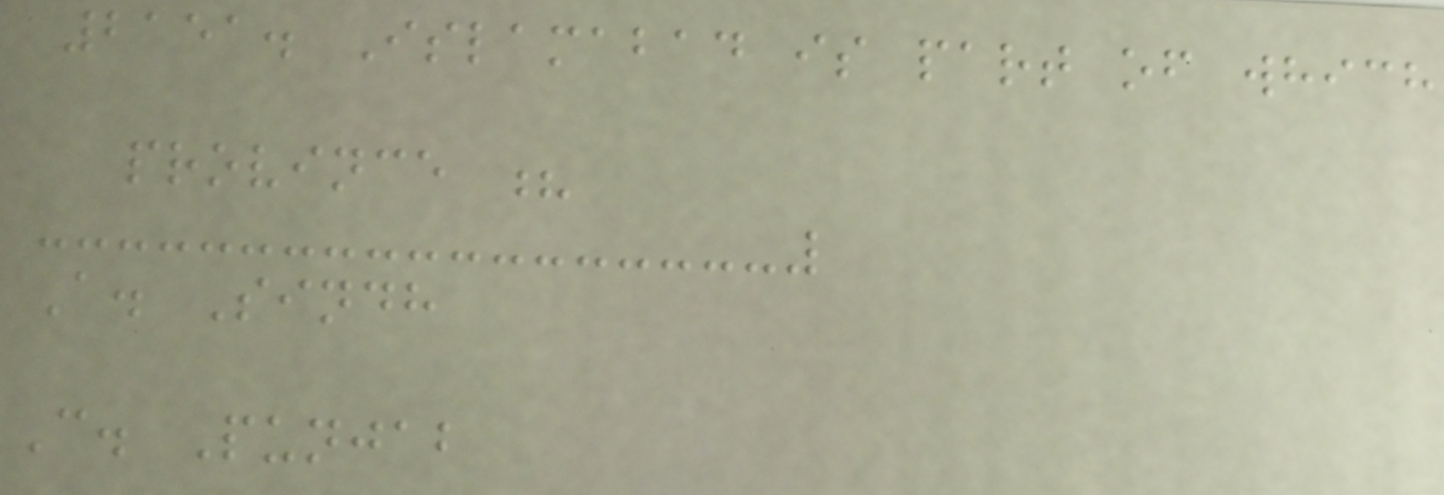2151. Islamabad is part of which
province ?
A. Sindh
C. Punjab
